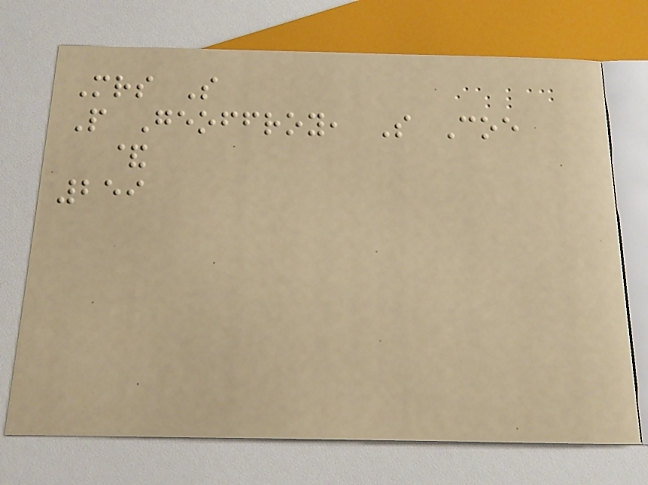Mrs S
P Geoffroy, S Coe
&
259
